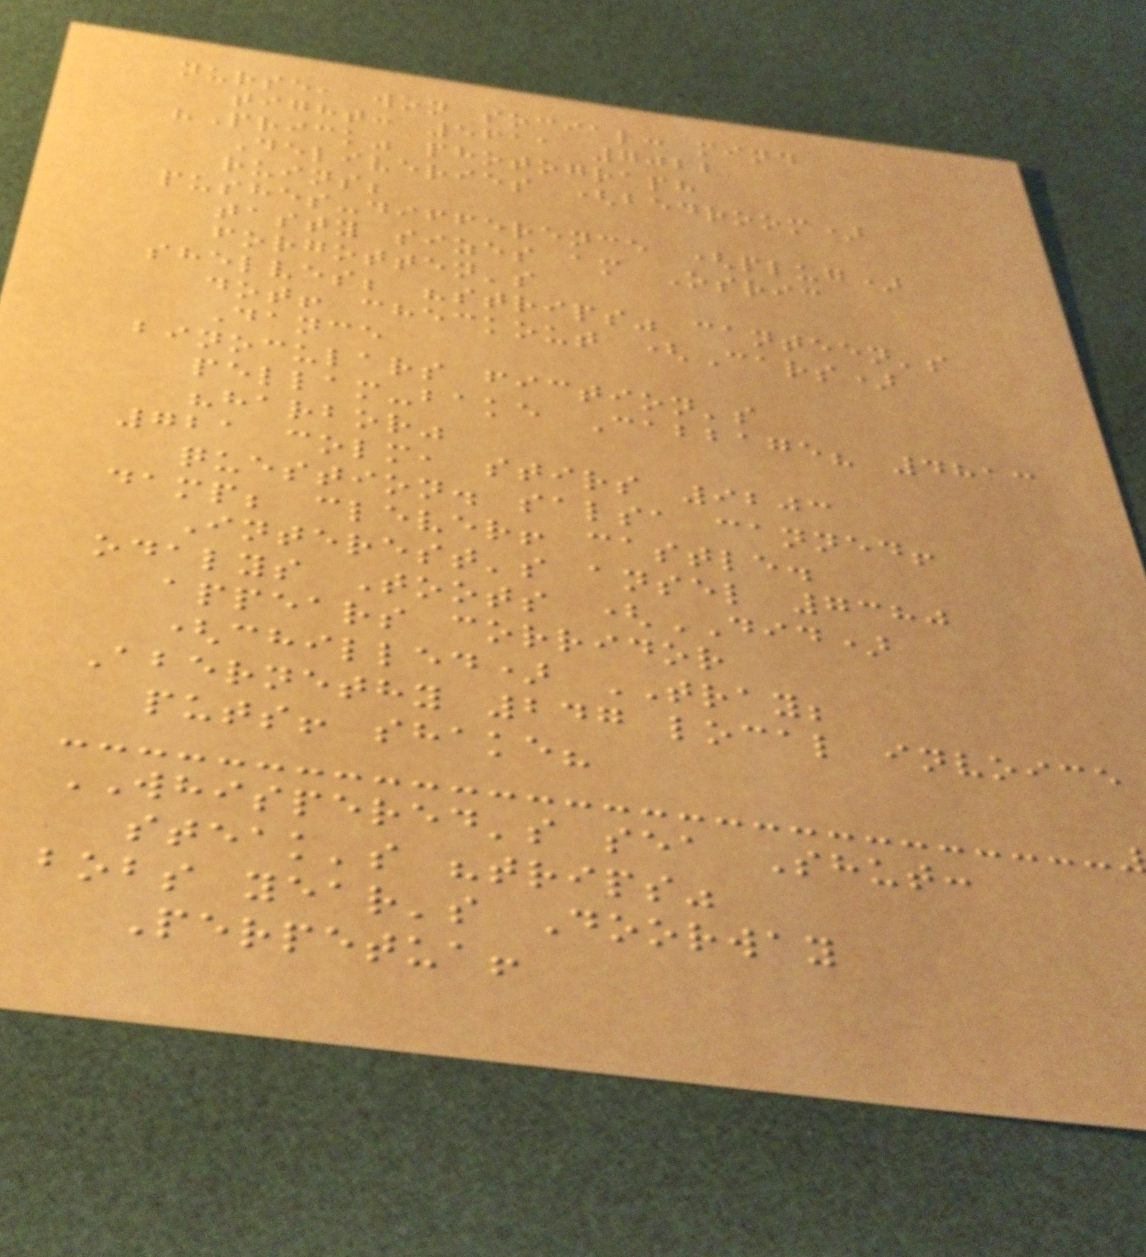nurse, won social: mind
tight: 5611 7022
"Prick" photograph
Deliveries (bedroom)
ruins;
pushes-difference (plug)
tasty sizes am Osric
forgotten's
shelves; "strips" canteen's
dot! checkout (Cars)
Dance
binoculars fiction's
pellam-bake Cabbage? 4813
"harbor"
721 colm, stirs 9203
question. salsa canned!
damp; clever! castle.
Interest's ansel 7380
odalys Toots (DID)
appears corridor
(chilled) TRAY;
Abernethy 247 local invoice
puts! shake?
WHISPERED's sea Shut:
steak's "trips"
bobs year's Doorway
Perpetua!
